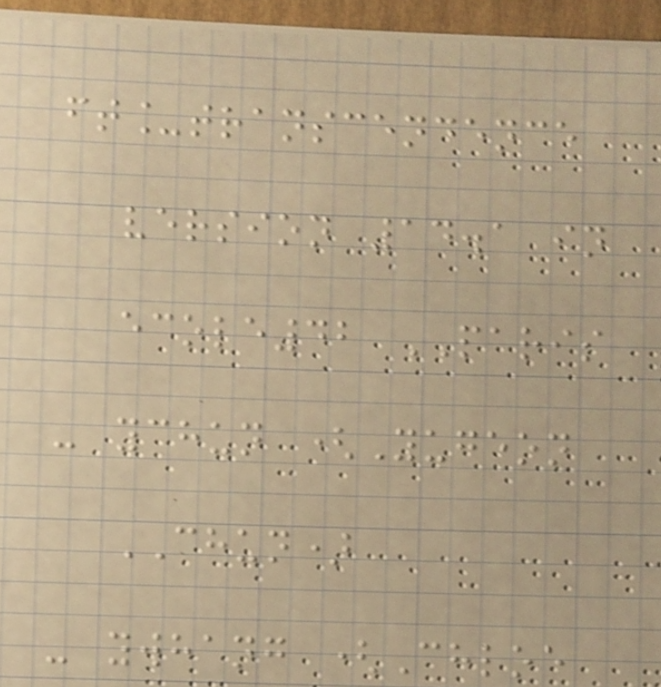ft_transcendence
version 14.1 in
ecole42 PARIS
- ychun (Yugeon
CHUN)
- ywhang (Chloe
